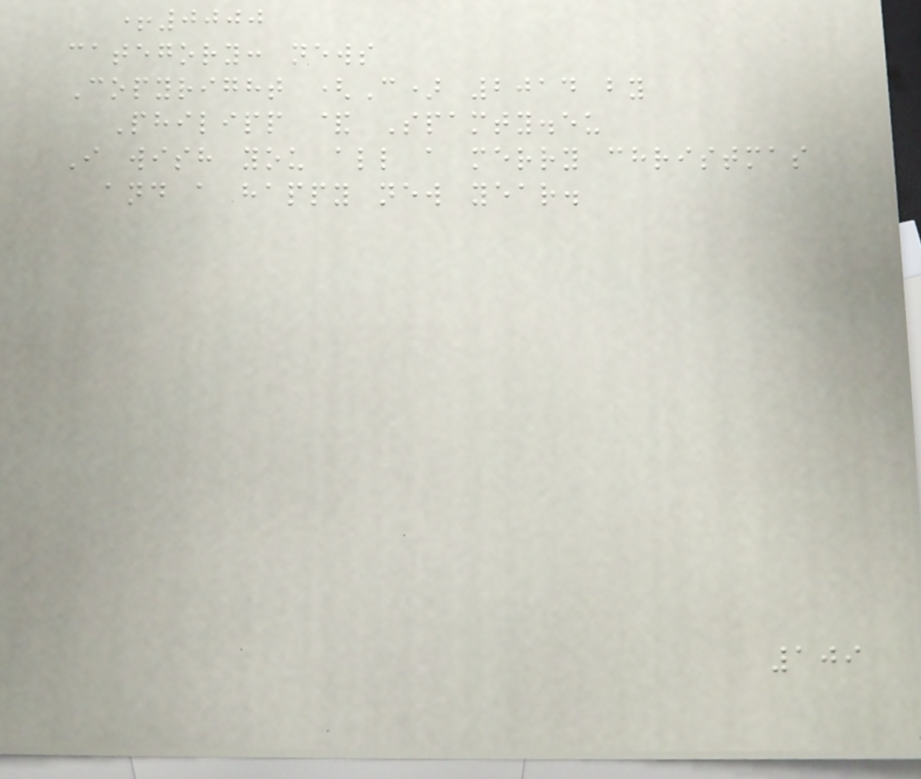+0000
category: news
Copyright (C) 2014 by
Philipp & Spamty.eu
I wish you all a merry christmas
and a happy new year.
109
